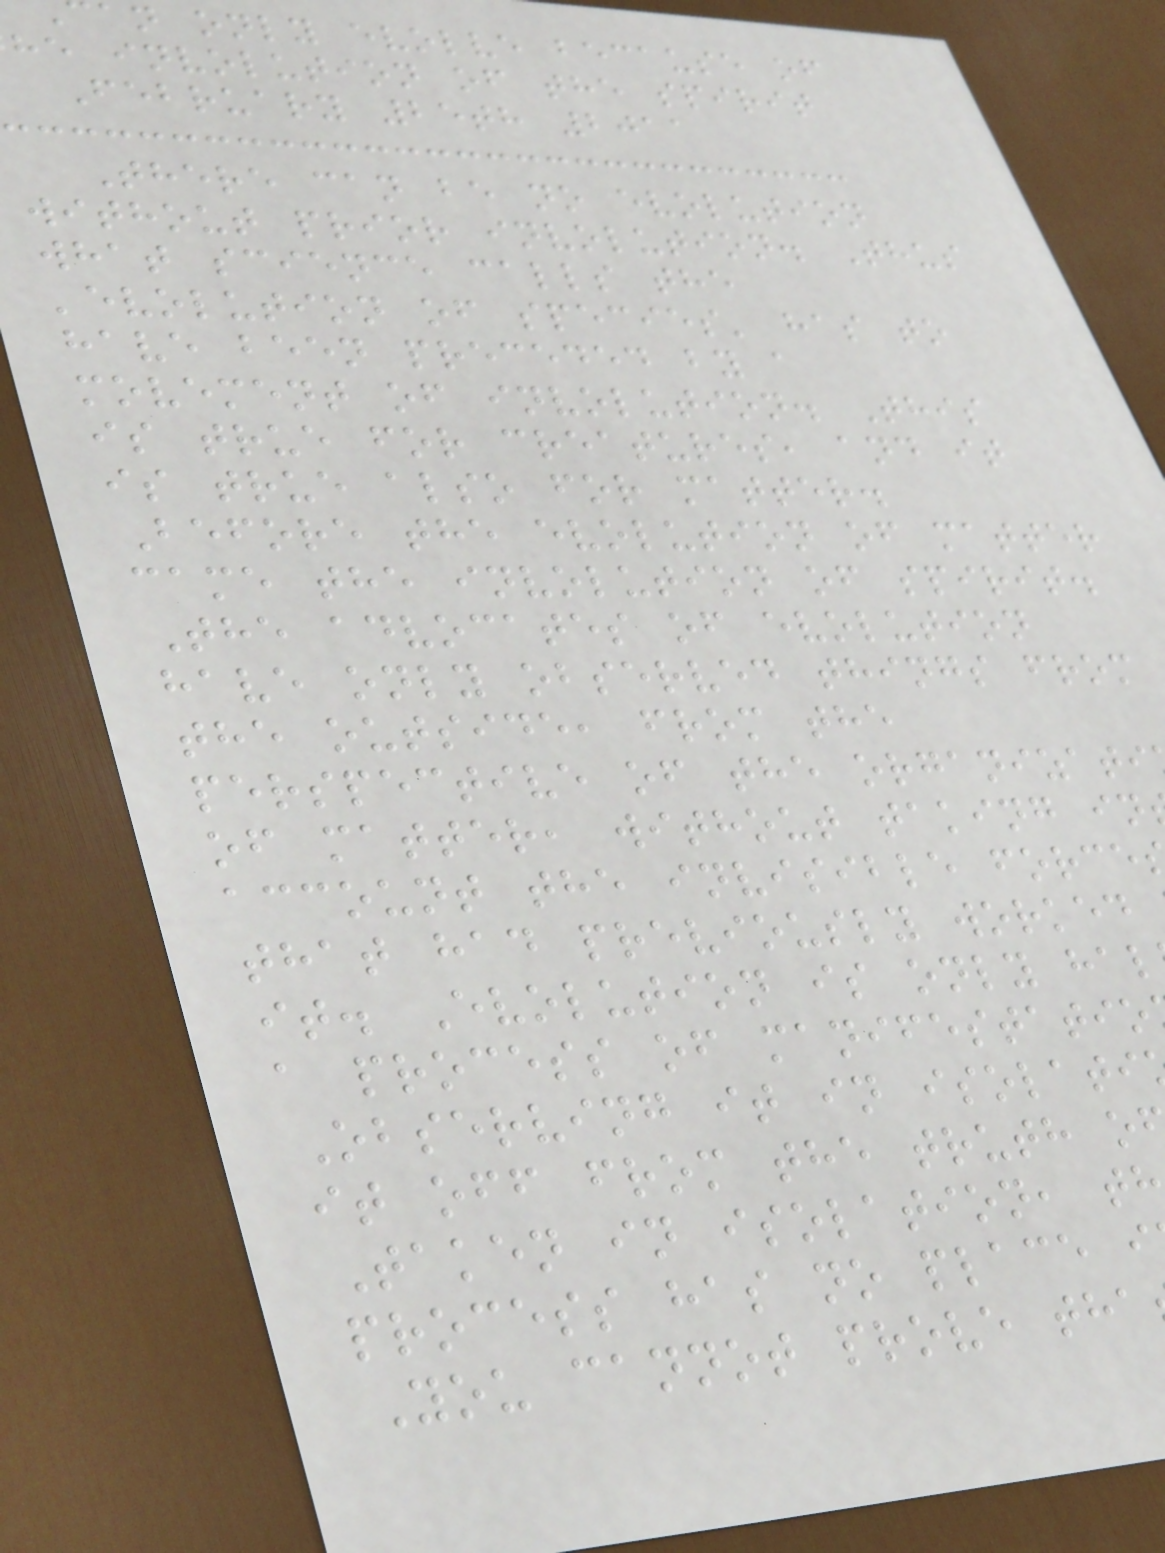an only evolve because of
he involution of the spirit
February 25th 2011
There can be no evolution
without prior involution. Thus
what science calls the
'evolution of species' has to
have been preceded by a
movement of involution. This
is true for creatures, and it
is true also for matter.
Before the evolution of matter
came the involution of spirit.
The advocates of evolution
have only observed things from
the outside, from the
perspective of the organizati
of matter, without taking in
account the invisible force
that had previously worked
it. Evolution is only hal
a process of manifestatio
Observing it in isolati
it off from the truth o
Taken in isolation, t
process has no place i
You cannot prove tha
